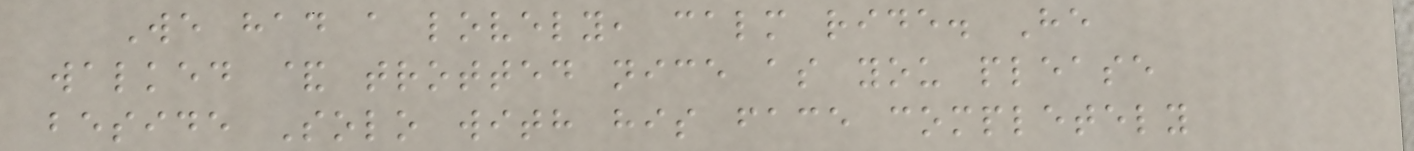We had a lovely, calm ride. He
walked & trotted nice as you please
beside Solo with his face completely
